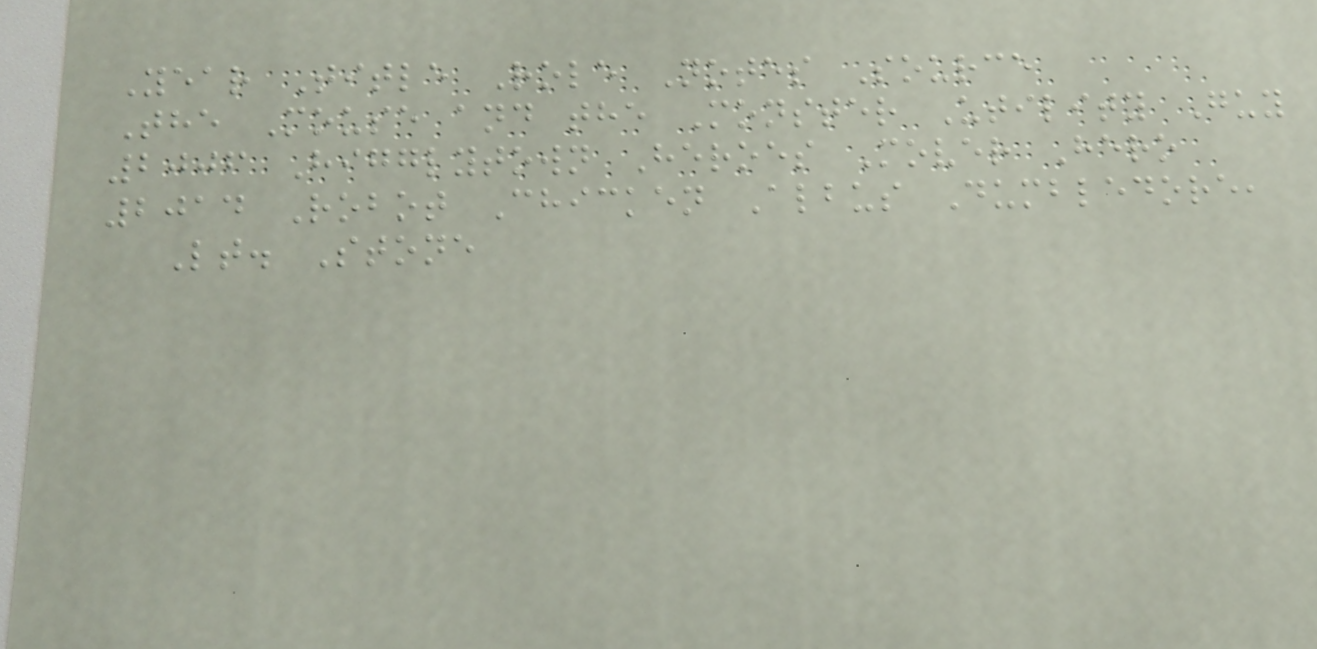Year Title Role Notes Source
The Mouse and the Monster Utility Guy
2006 Higglytown Heroes Mover Hero
2014 Robot Chicken Albus Dumbledore,
Lt. Stone
